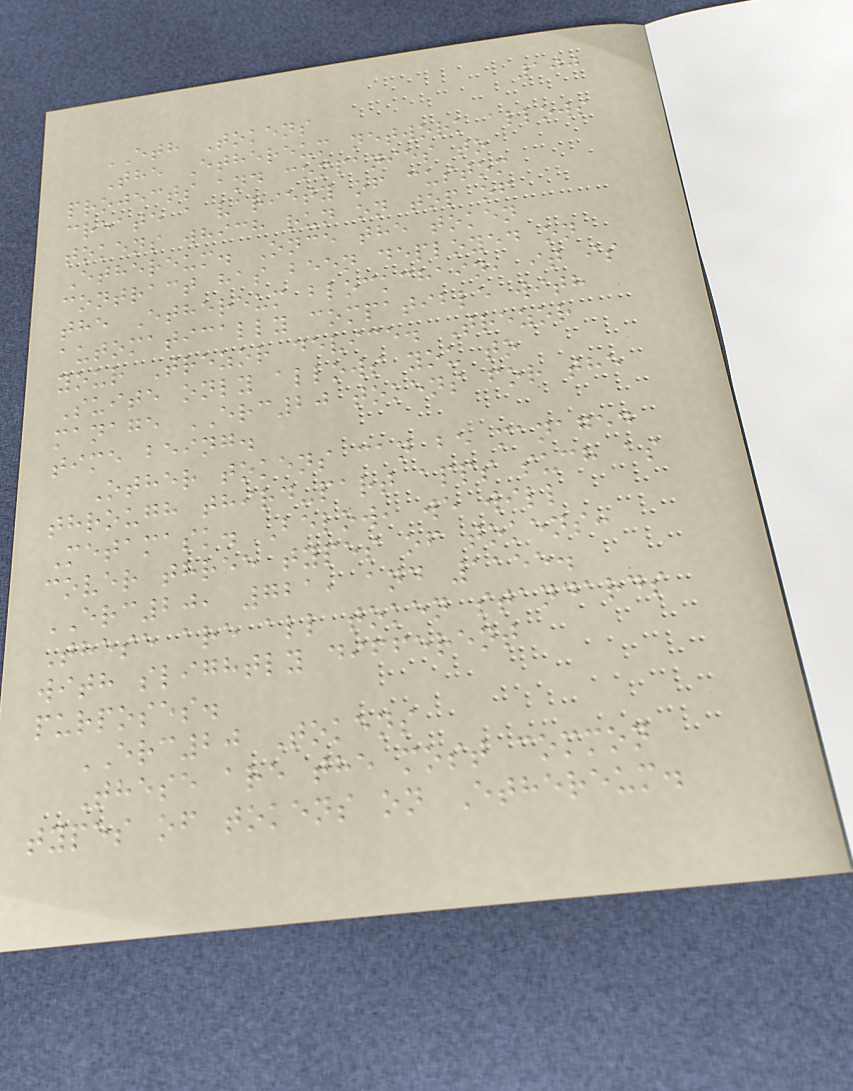100
ETH Tokens
The Ethereum network allows
projects and companies to
create a variety of custom
tokens which run on top of
Ethereum. Once the token
contract has been deployed on
the Ethereum blockchain, it is
automatically compatible with
your Trezor device. Trezor
Suite only allows you to
manage ERC20 tokens for the
time being.
Other tokens can be managed
through third-part apps such as
Metamask. Below, we will
cover three types of tokens:
ERC20, 721, and 1155.
These are all token standards
with slightly different
purposes.
ERC20 Tokens
These are the most common
types of tokens on Ethereum.
